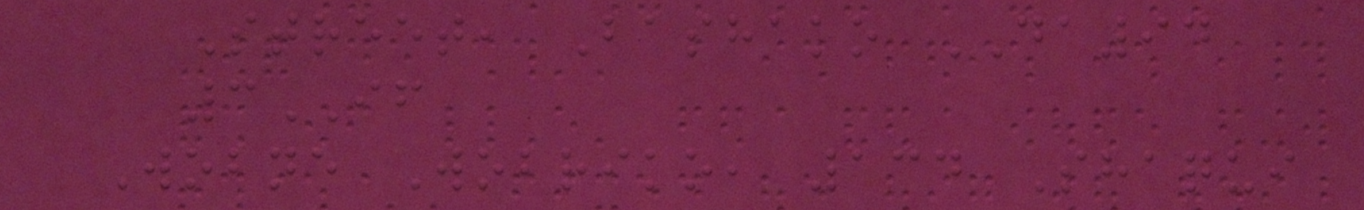Street, Bashako DA94
3IF
Wobne Wobriko, 134 Shaqui
